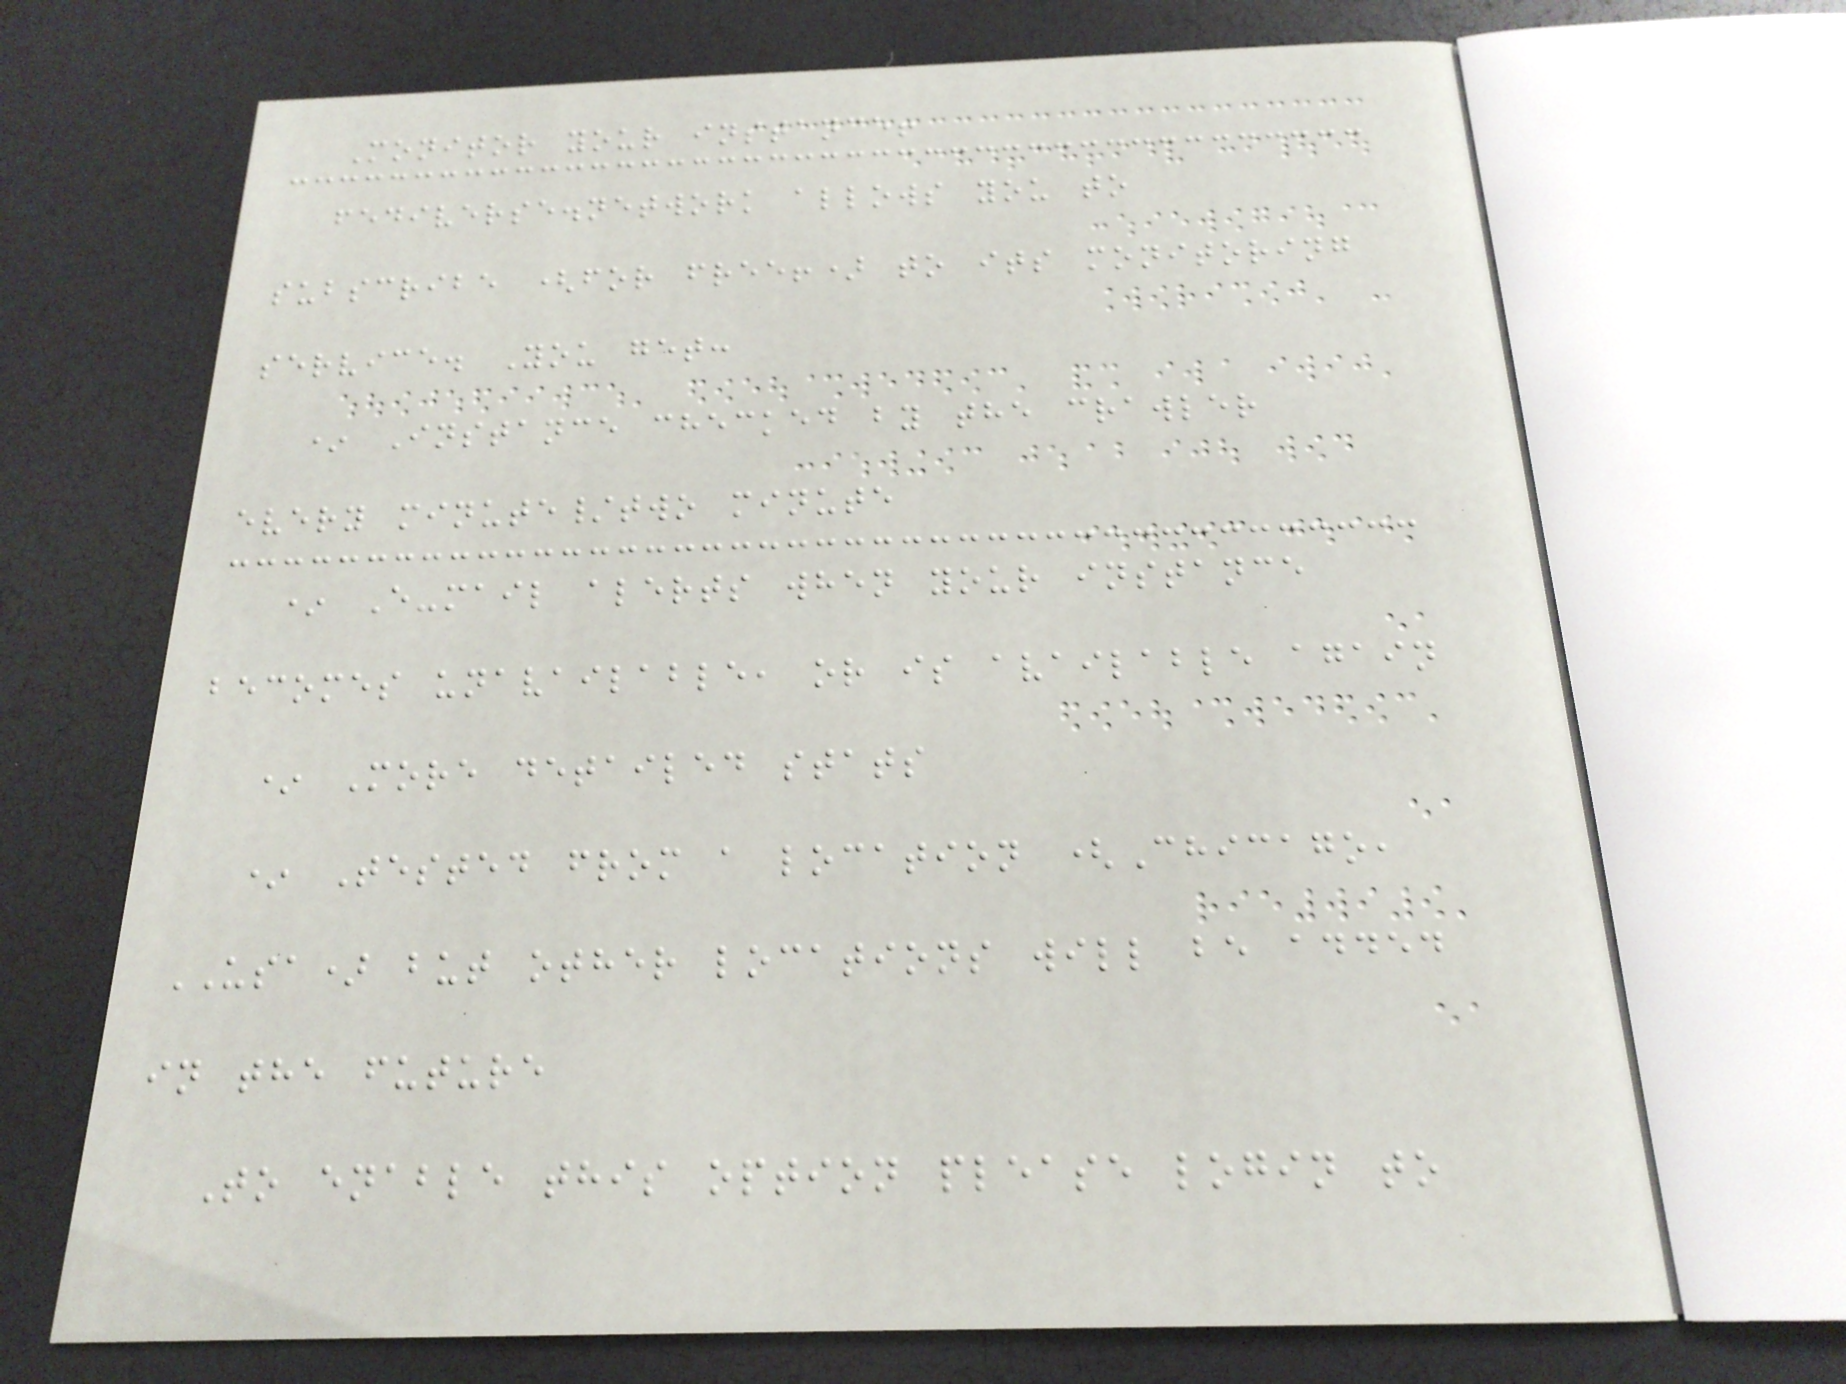Monitor your instance!
fediverse.network allows you to
subscribe (for free!) to its monitoring
service. You get:
* Instance checked by the crawler
every minute/two minute
* E-mail alerts when your instance
becomes unavailable, or is available again
* More detailed stats
* Tested from a location (Chicago,
USA) but other locations will be added
in the future
To enable this option please login to
